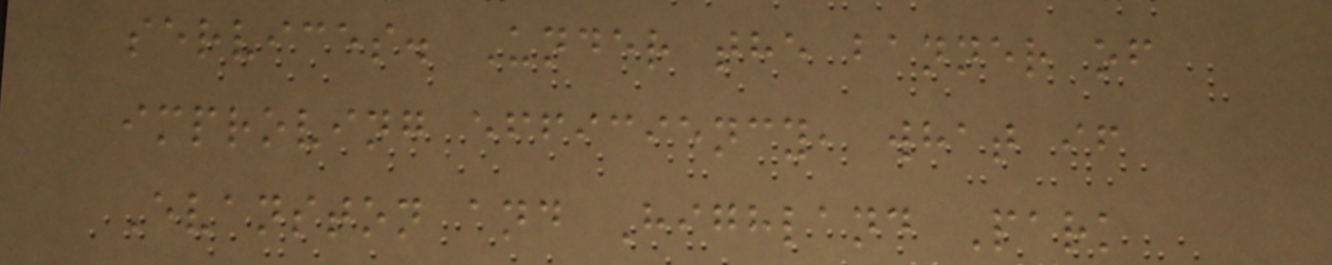services. Under the banner of
improving efficiency, what if
Evanston and Highland Park
